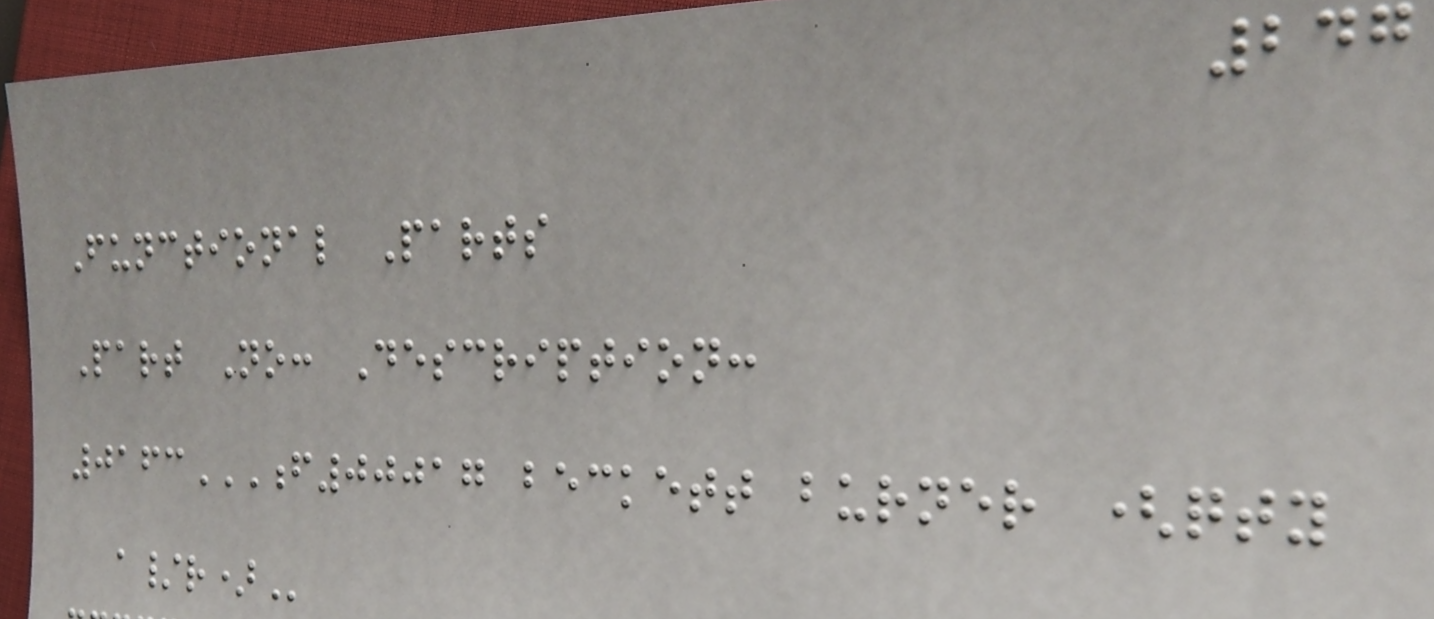247
Functional Parts
Part No: Description:
0163F00017 BECKETT BURNER (QTY
A/R)
